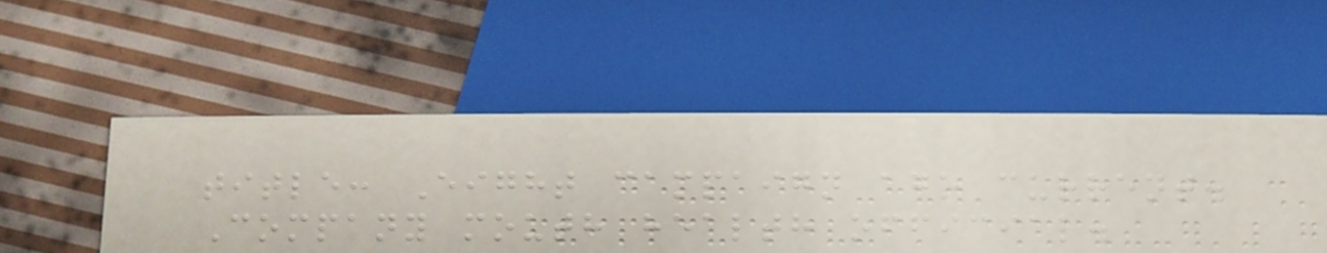title: Eight campaign ago current.
Company mouth health official.
